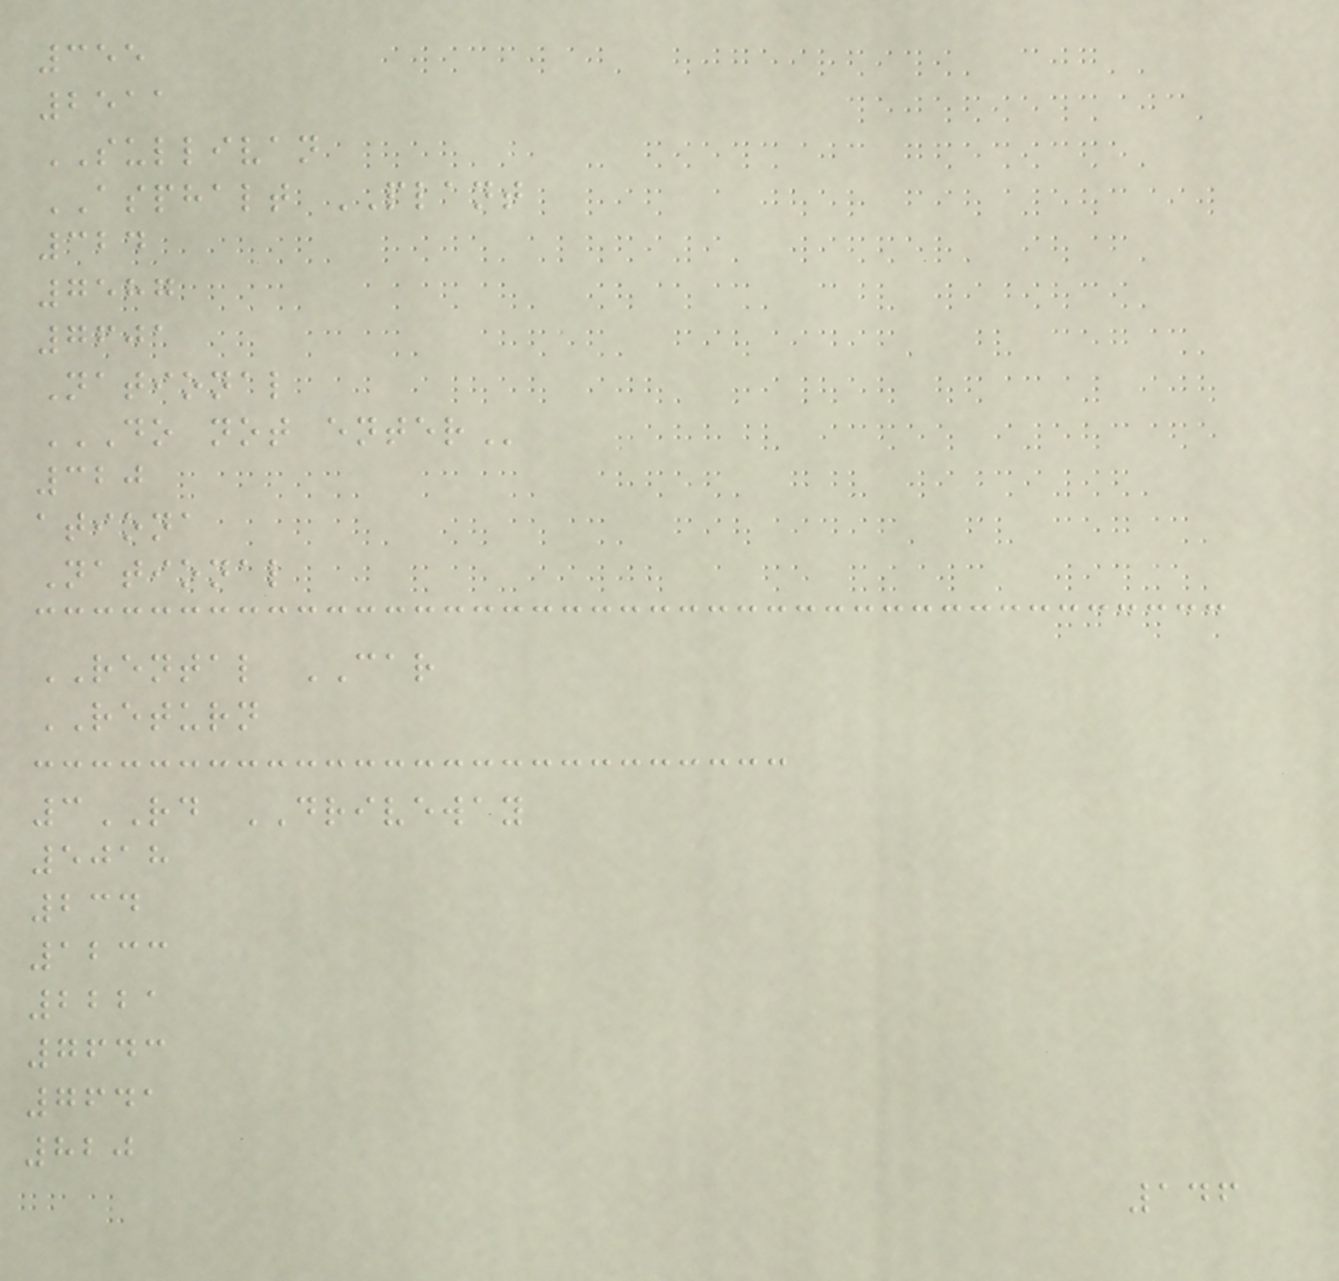355
2511
SULLIVAN
ASPHALT PLANT
324
7587
7601
National
DO NOT ENTER
320
ationa
National
RENTAL CAR
RETURN
3RD DRIVEWAY
5018
234
1233
2221
7643
7641
820
146
